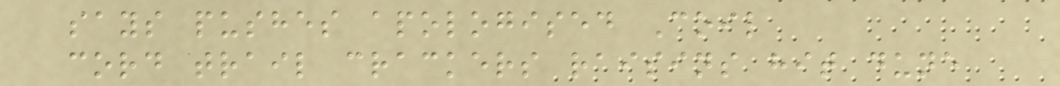says pushes apologised Coil
cord trail crackers raisins hit dune
